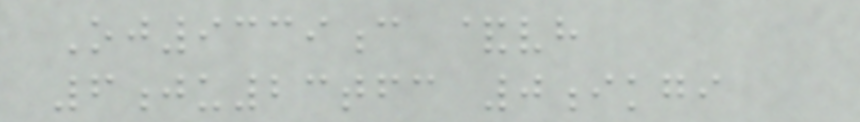Oj9339c &vh
6ju23tfc 0ikgi
